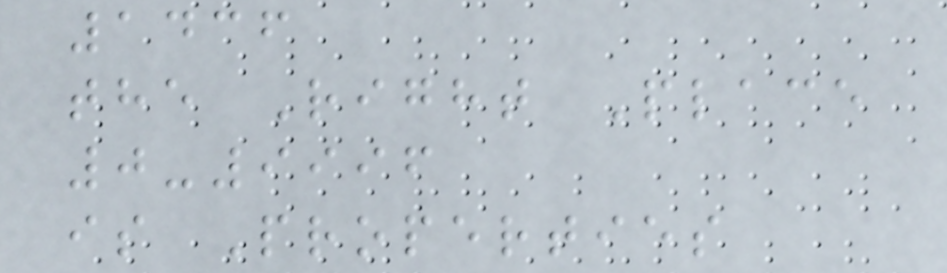1436
the Right Place
0-9996
is Properties
